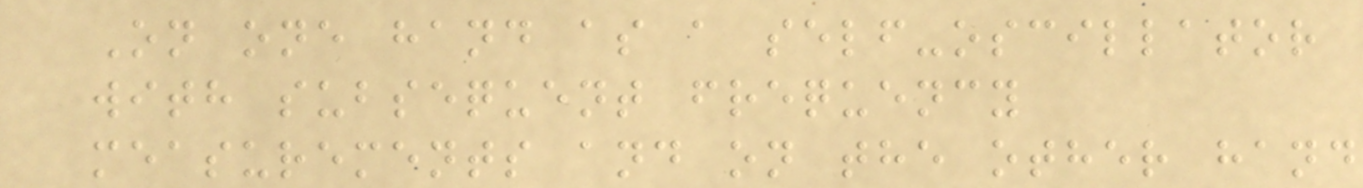On one hand as a self-oscillator
with subsequent frequency
measurements and on the other hand
